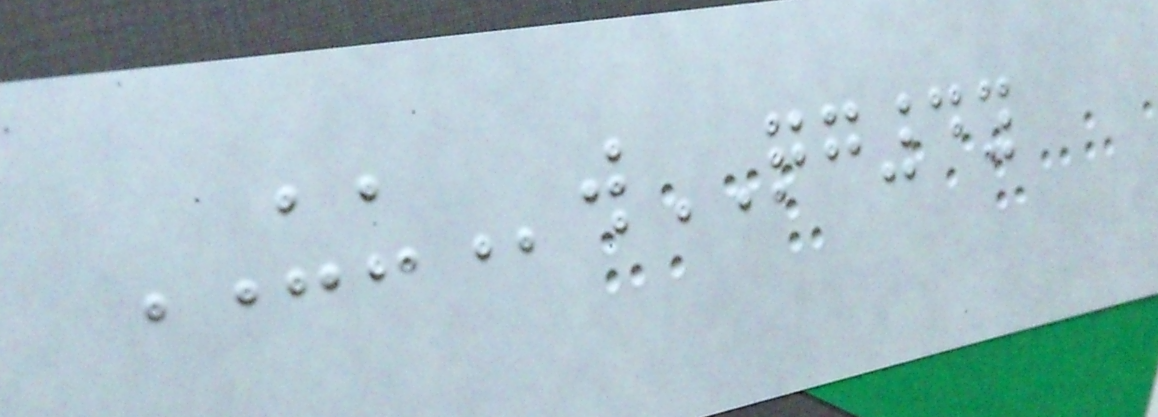UUwQG4y
